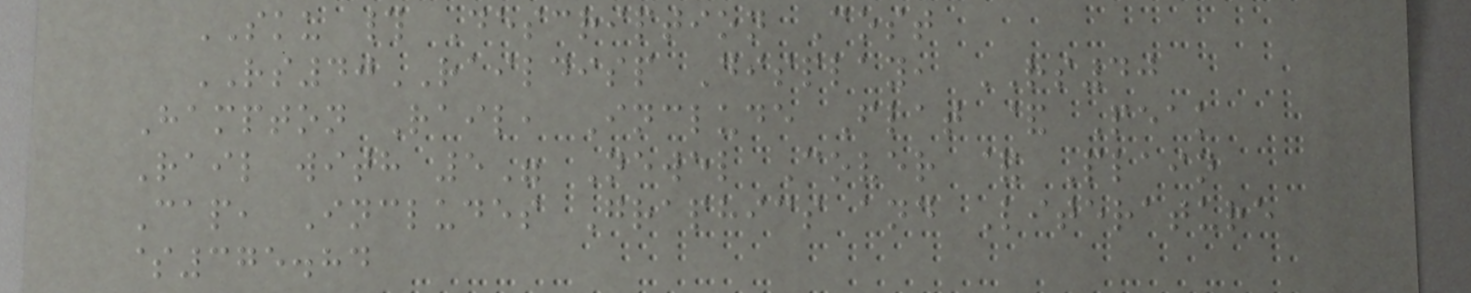SKU # Description Cost
RS40RAILDISP Display, RS40
Hampton Rail, Include Flat & Peak
Rail with 5" Newel Cover & Plain
Cap, Includes Graphics and Literature
$375.84
